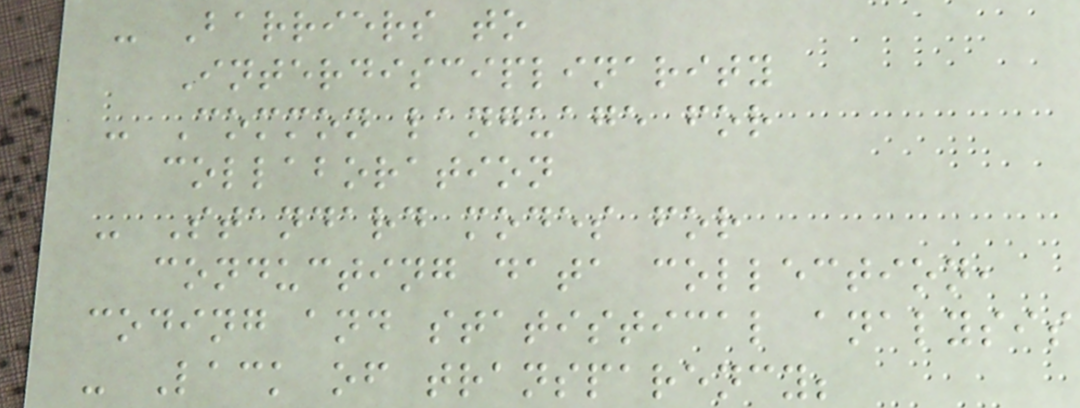- Barriers to
Interdisciplinarity
- Common language for
collaboration
- Standard modes for
conducting data collection,
coding and statistical analysis
- Lack of transparency;
